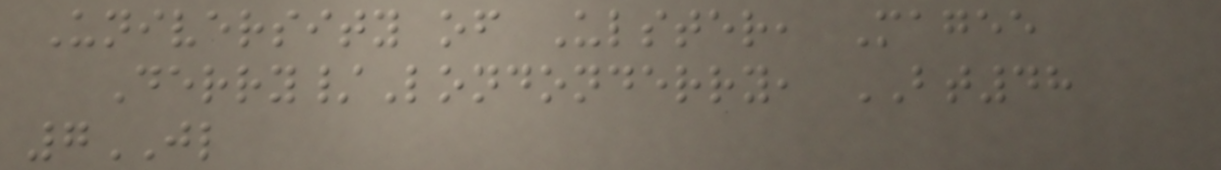University of Ulster, Magee
Derry/Londonderry, BT48
7JL
